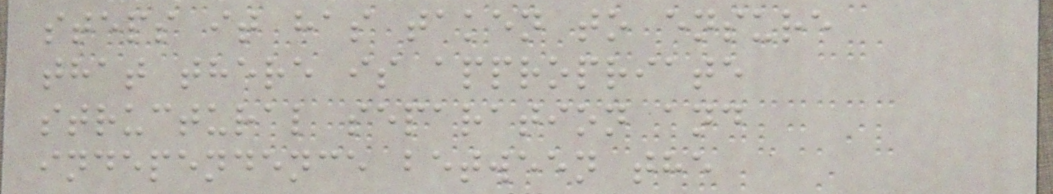steps it has taken to ensure
that there is appropriate
structural separation and
independence between the
